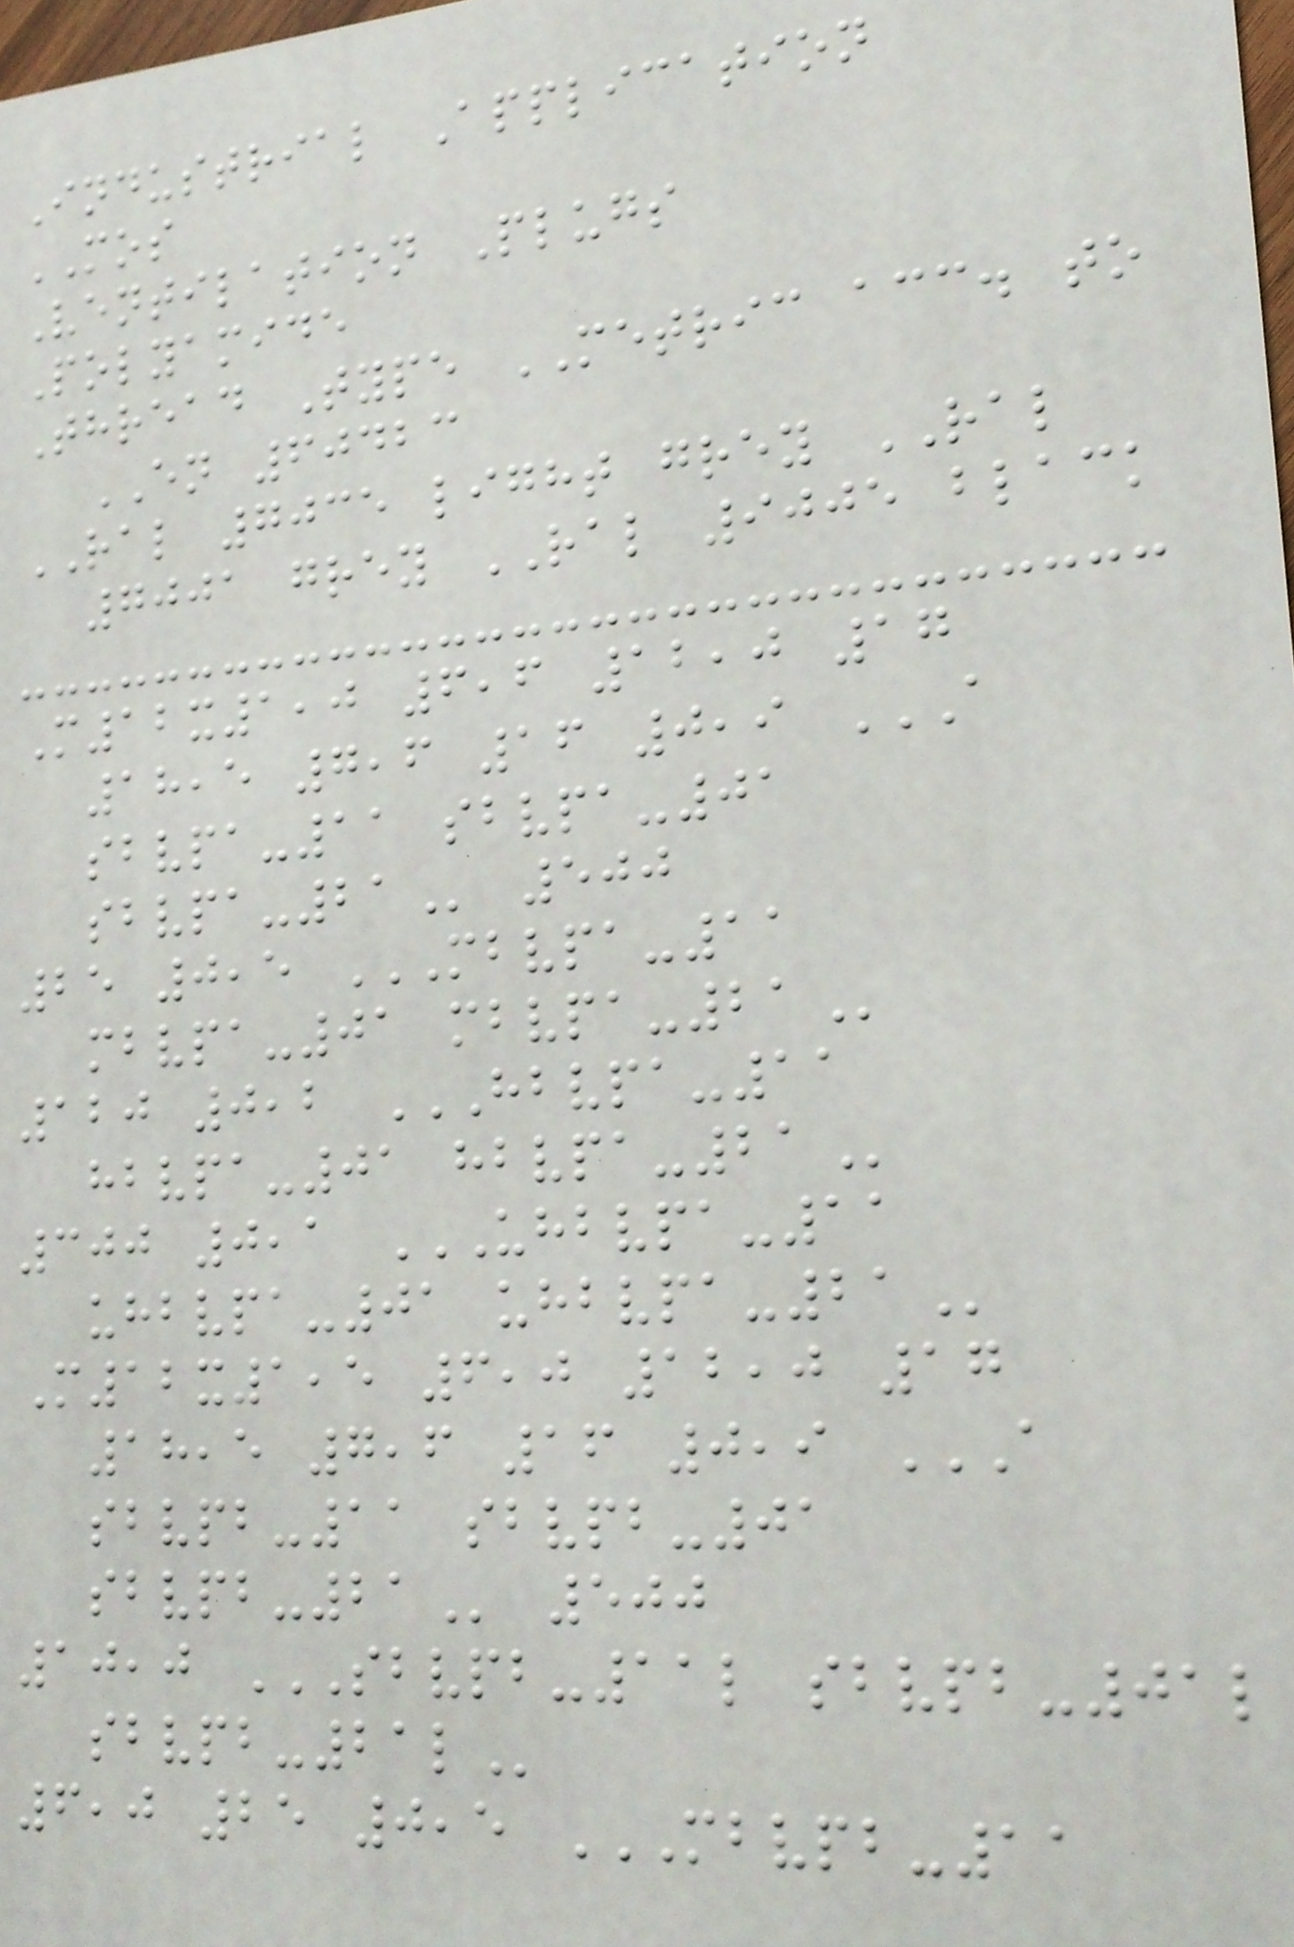Industrial Application
MOS
Ventilation Plugs
Polyamide
Thread Type METRIC acc. to
EN 60423
RAL 7035 light grey RAL
7001 grey RAL 9005 black
M12x1,0 6,6 12,0 17
18,5 7,6 16 0,9 A
SBVPA-11 SBVPA-01
SBVPA-21 500
25 0,5 MBVPA-11
MBVPA-01 MBVPA-21
120 0,2 HBVPA-11
HBVPA-01 HBVPA-21
300 0,1 UHBVPA-11
UHBVPA-01 UHBVPA-21
M12x1,5 6,0 12,0 17
18,5 7,6 16 0,9 A
SBVPB-11 SBVPB-01
SBVPB-21 500
10,0 SBVPB-11L SBVPB-01L
SBVPB-21L
6,0 25 0,5 MBVPB-11
